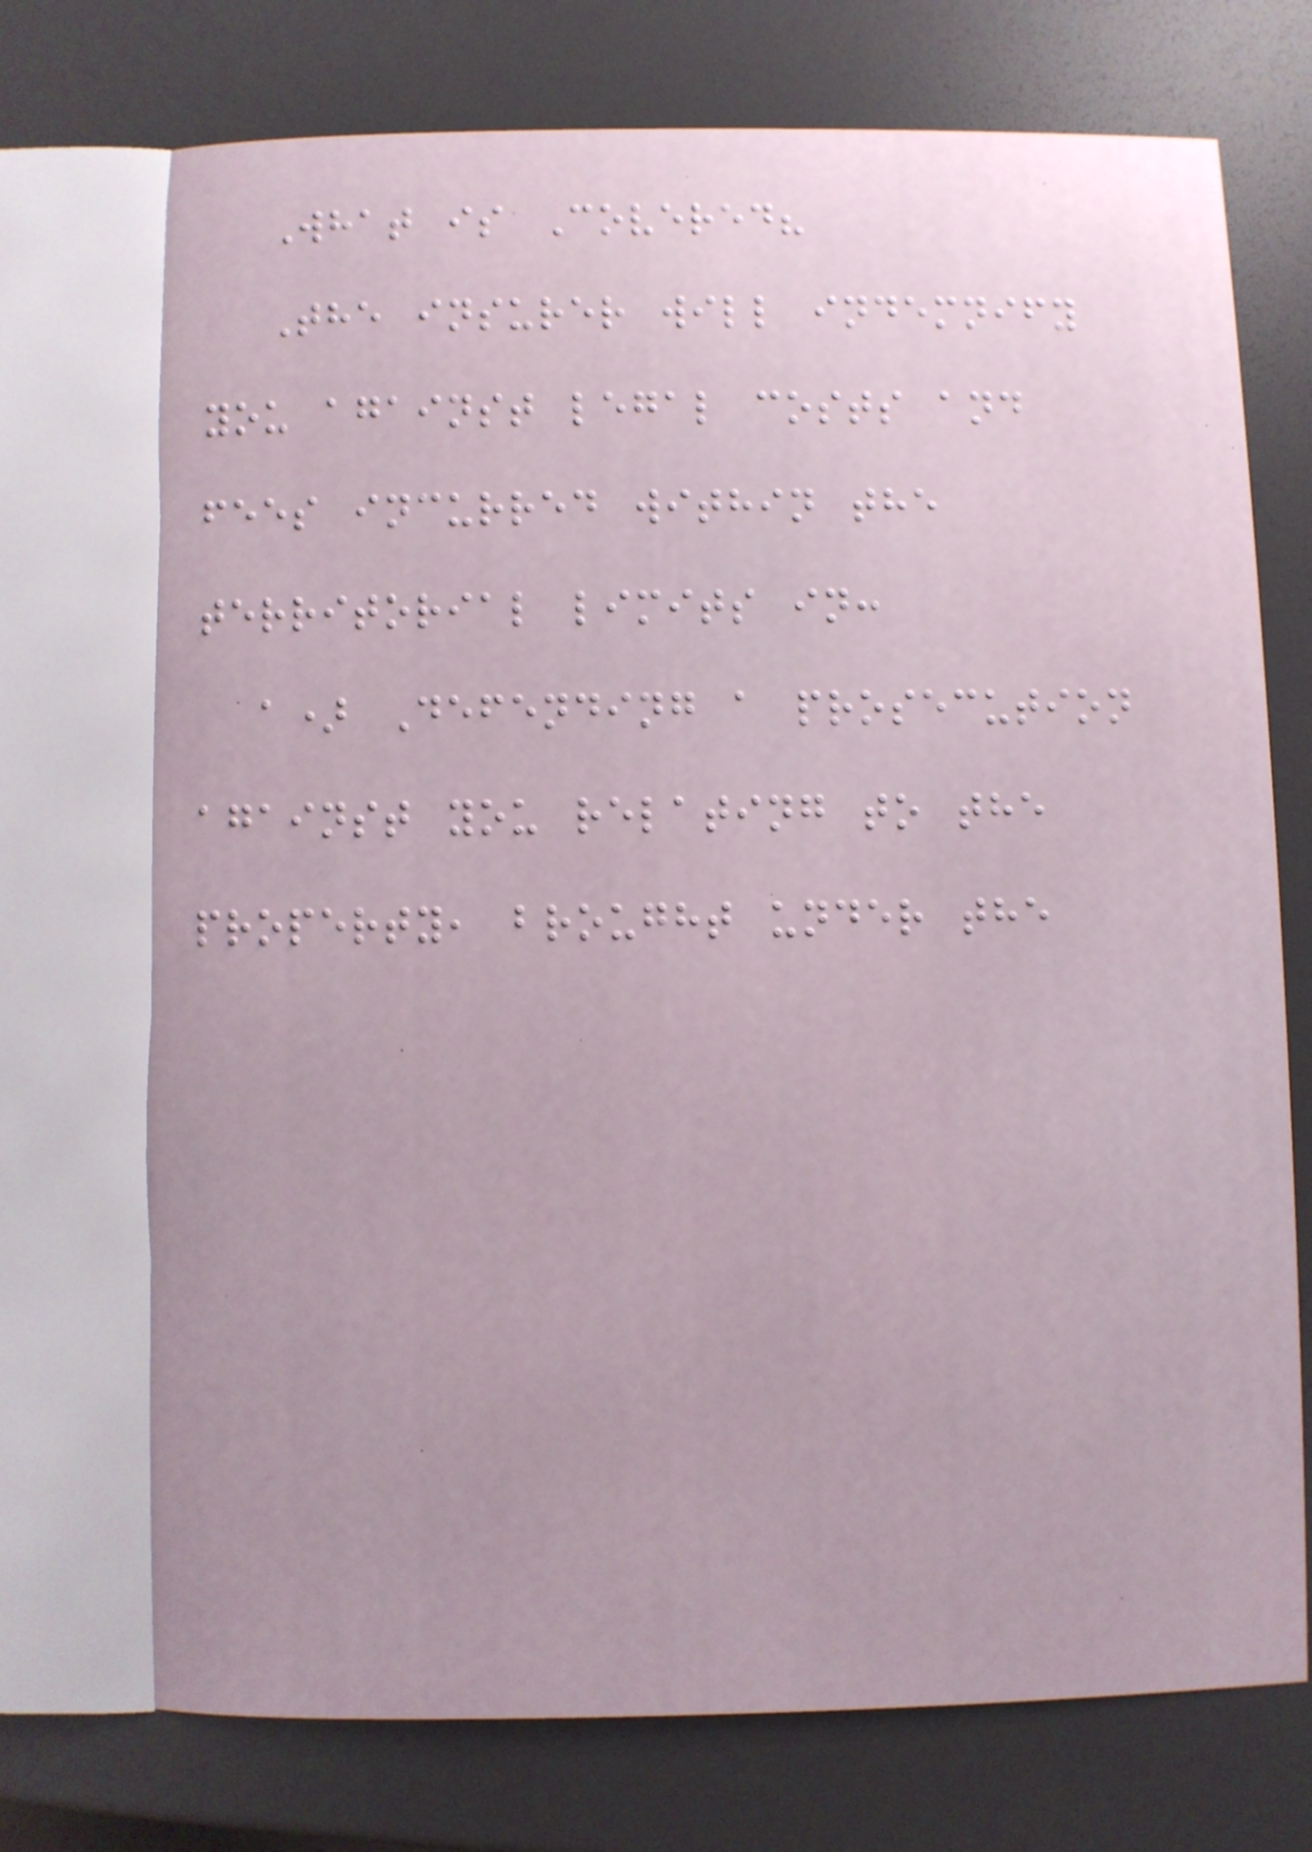What is Covered?
The insurer will indemnify
you against legal costs and
fees incurred within the
territorial limits in:
a) Defending a prosecution
against you relating to the
property, brought under the
